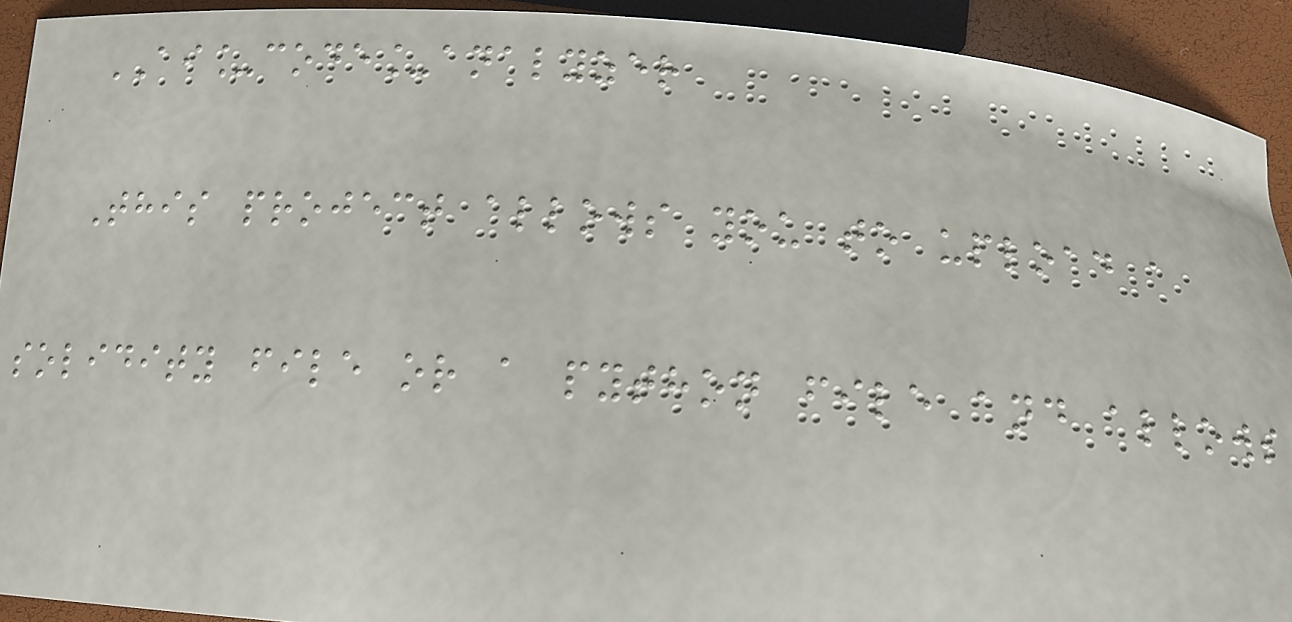AI_code_analyzer
This project allows you to upload a
solidity file or a python file and allows
